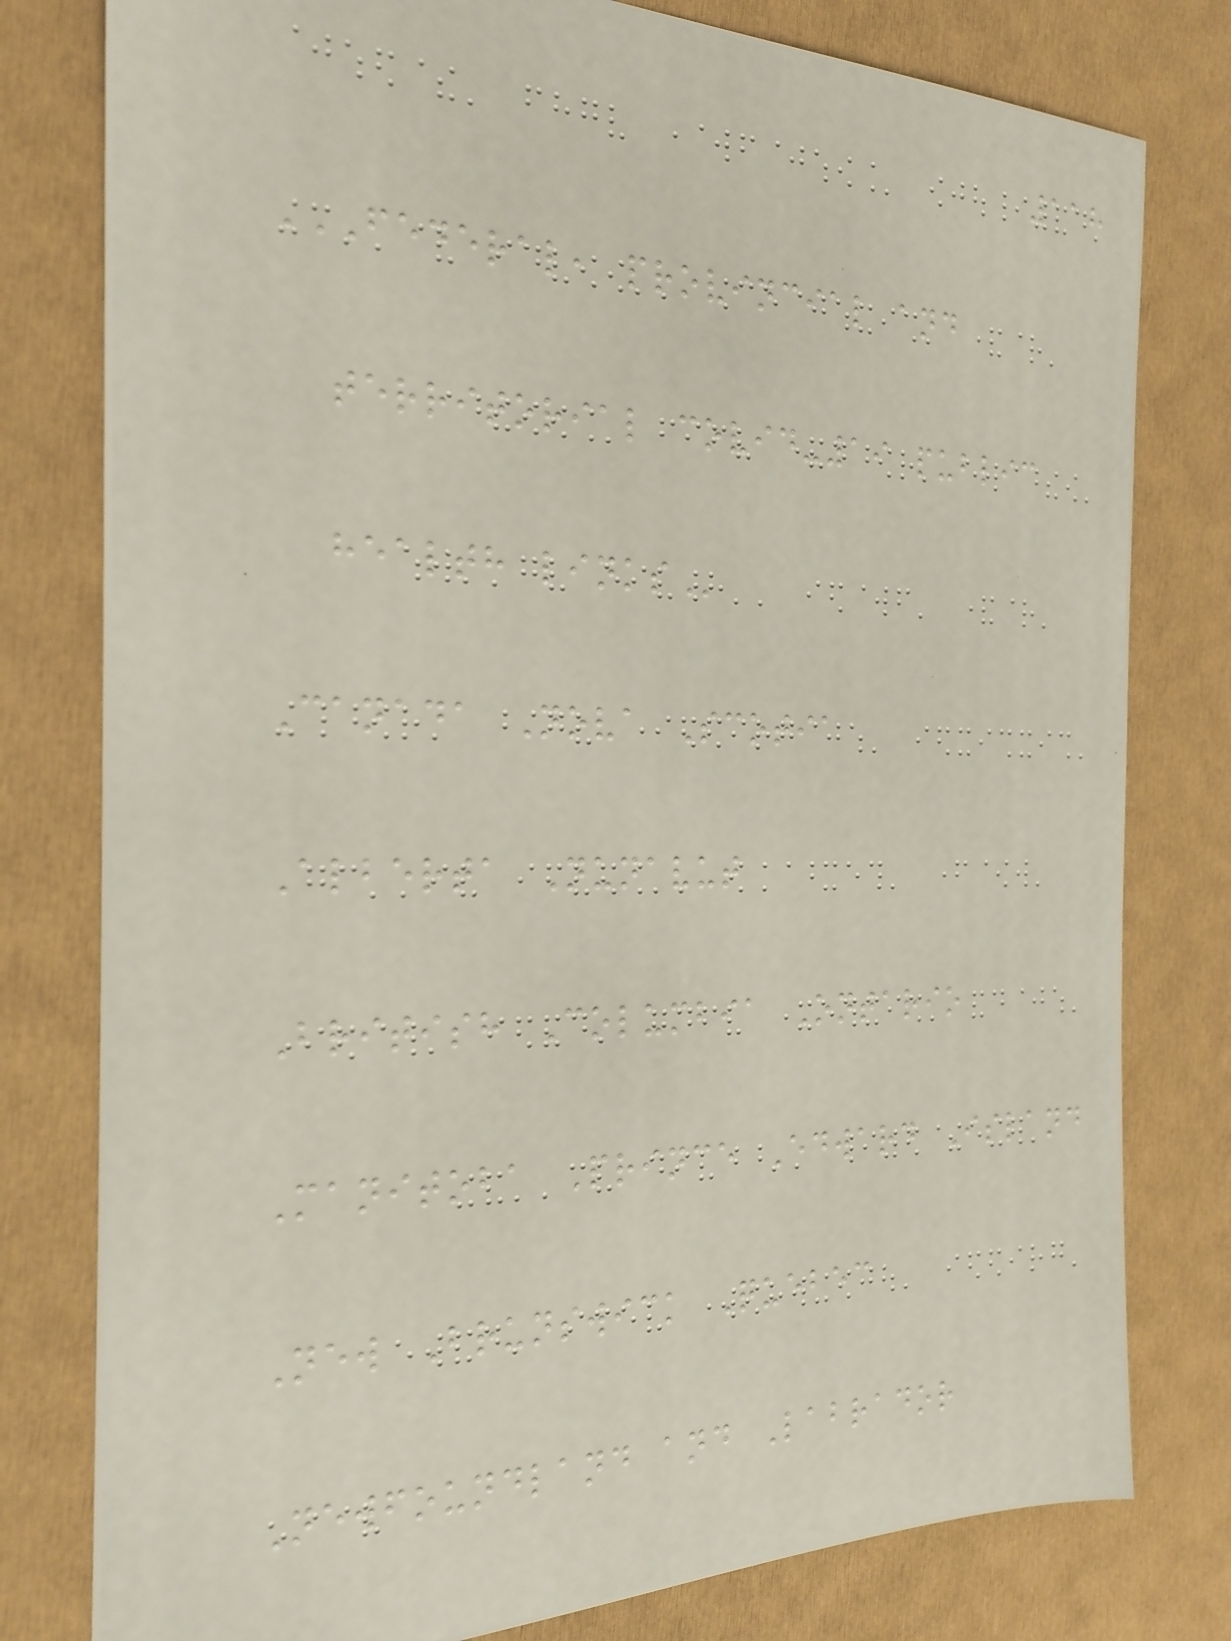118
FEDERAL, PROVINCIAL AND
TERRITORIAL COVID-19 PUBLIC
HEALTH LINKS
Canada Nova Scotia
Alberta Nunavut
British Columbia Ontario
Manitoba Prince Edward Island
New Brunswick Quebec
Newfoundland and Labrador
